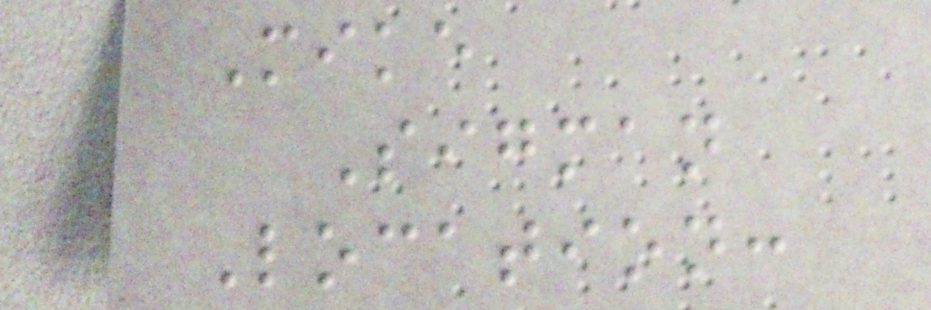Mike
Sigman
Location:
